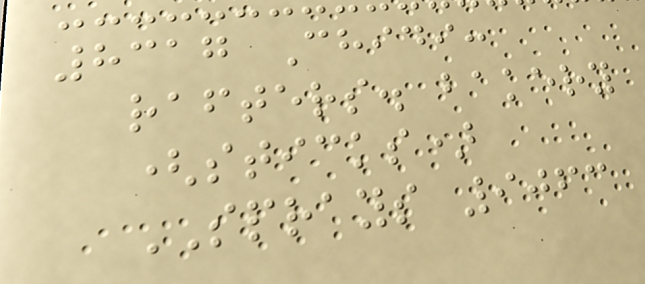8317 Chidi:
rafters. bakery
(sticks)
SPRAYS 9063
